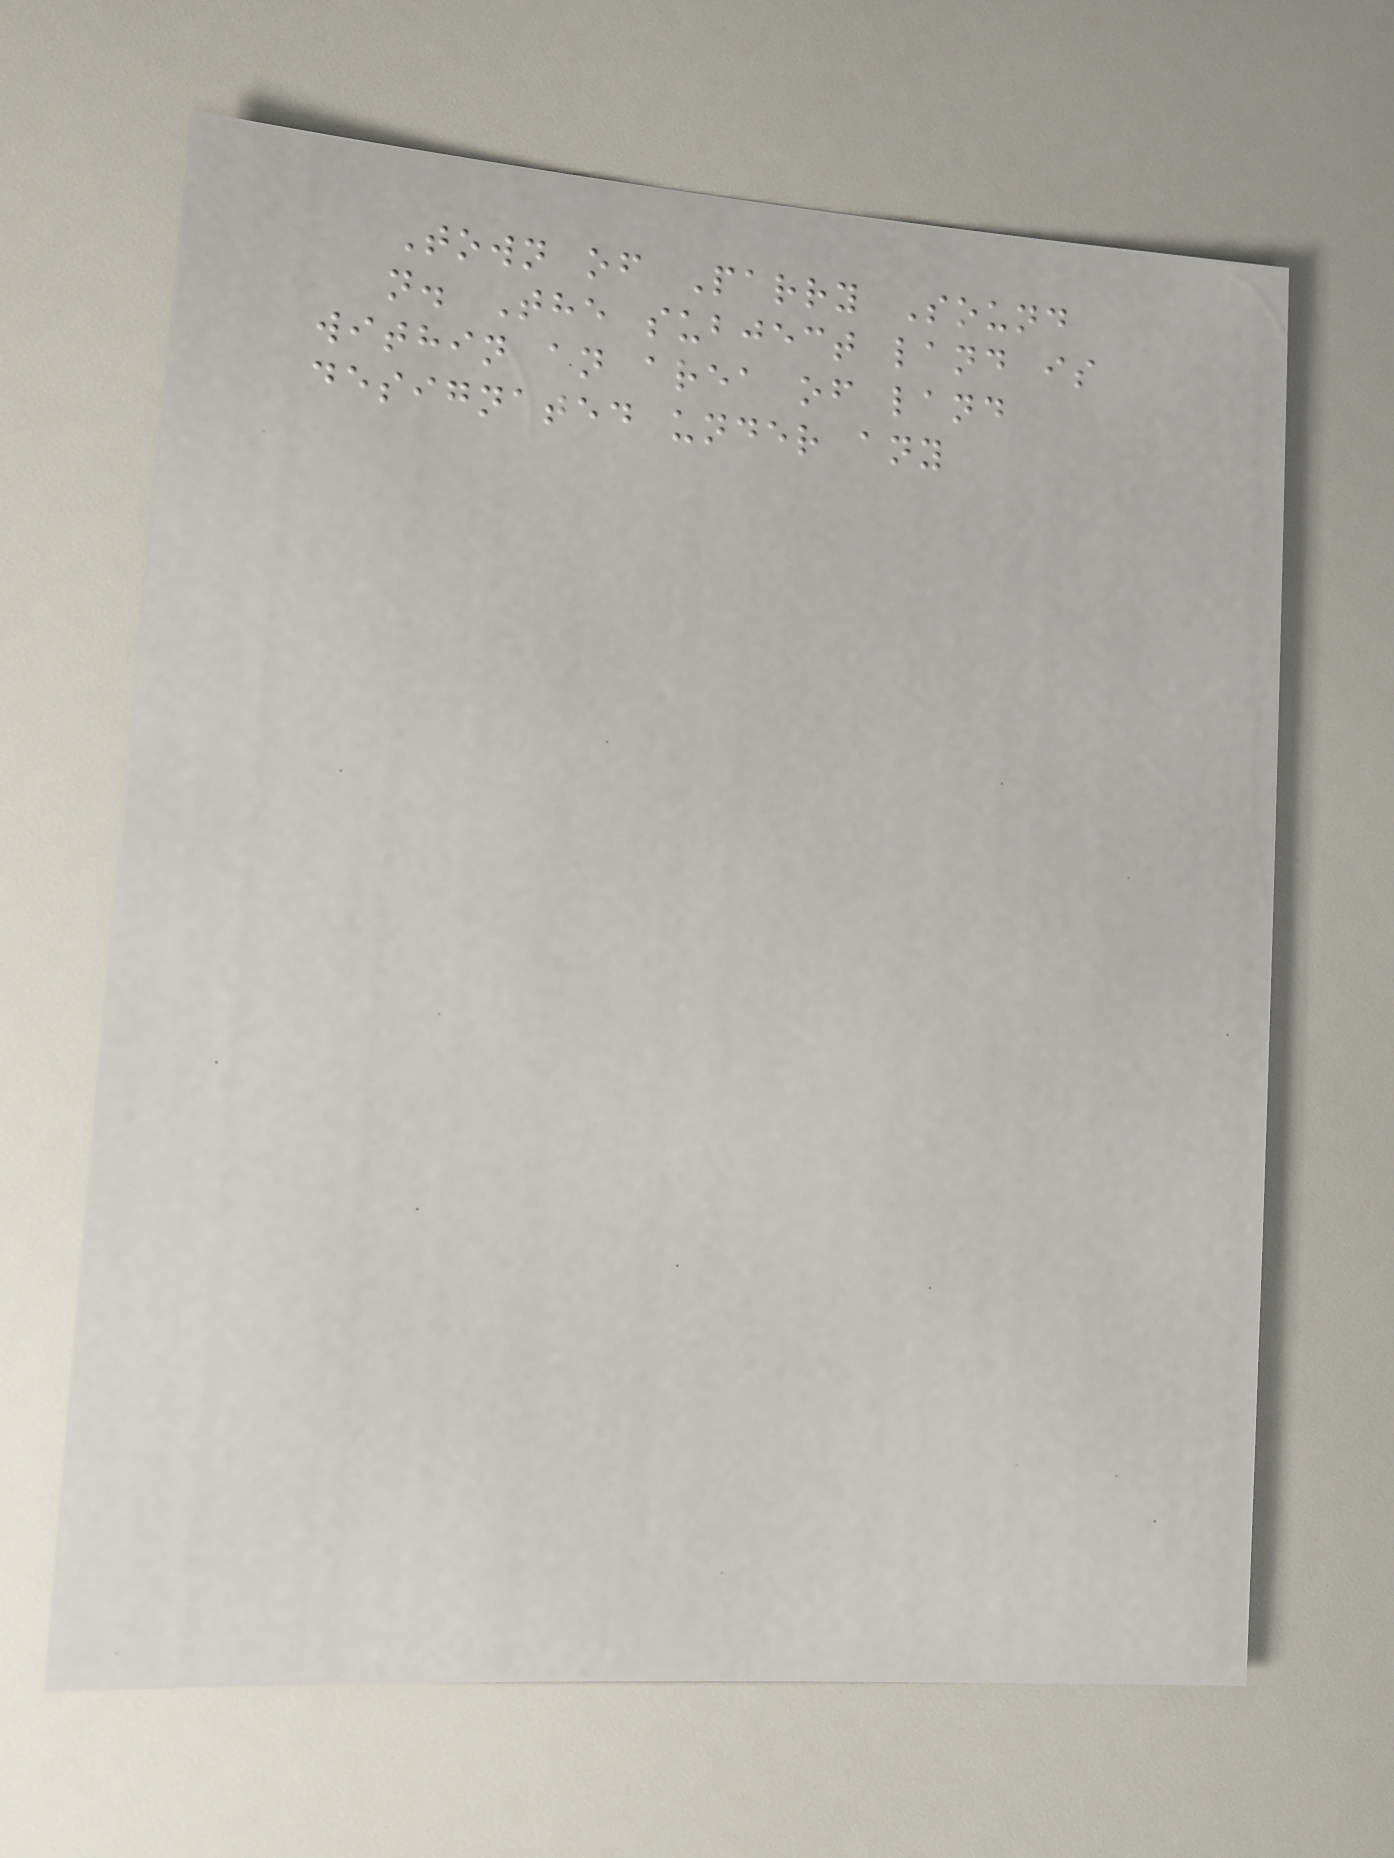Town of Parry Sound
n. The subject land is
within an area of land
designated under any
